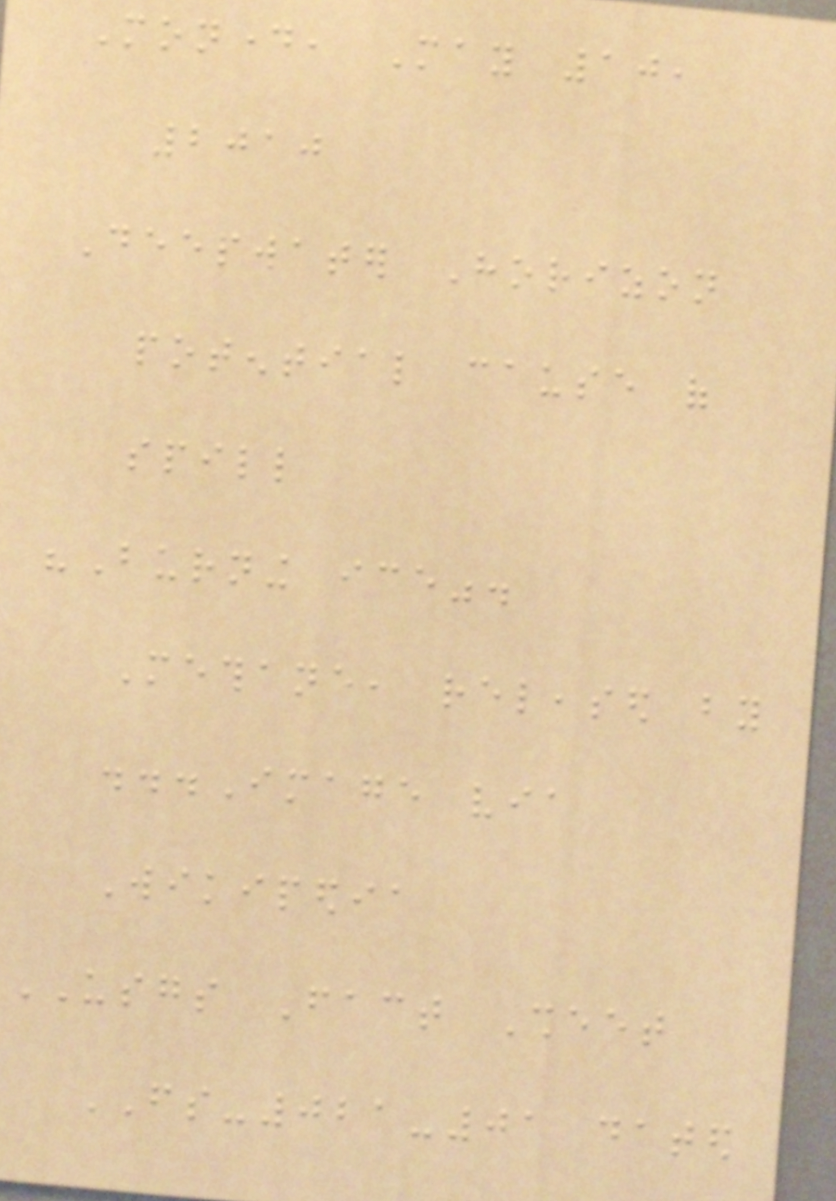Monday, May 10,
2010
Deepwater Horizon
potential cause of
spill
"Burning ice".
Methane, released by
...Image via
Wikipedia
USGS Fact Sheet
FS-021-01 dated
